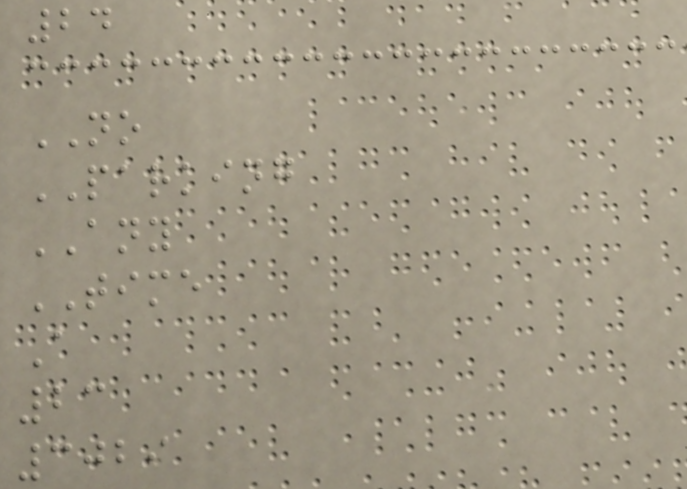24
NO
PARKING
ANY
TIME
A
23
3029
